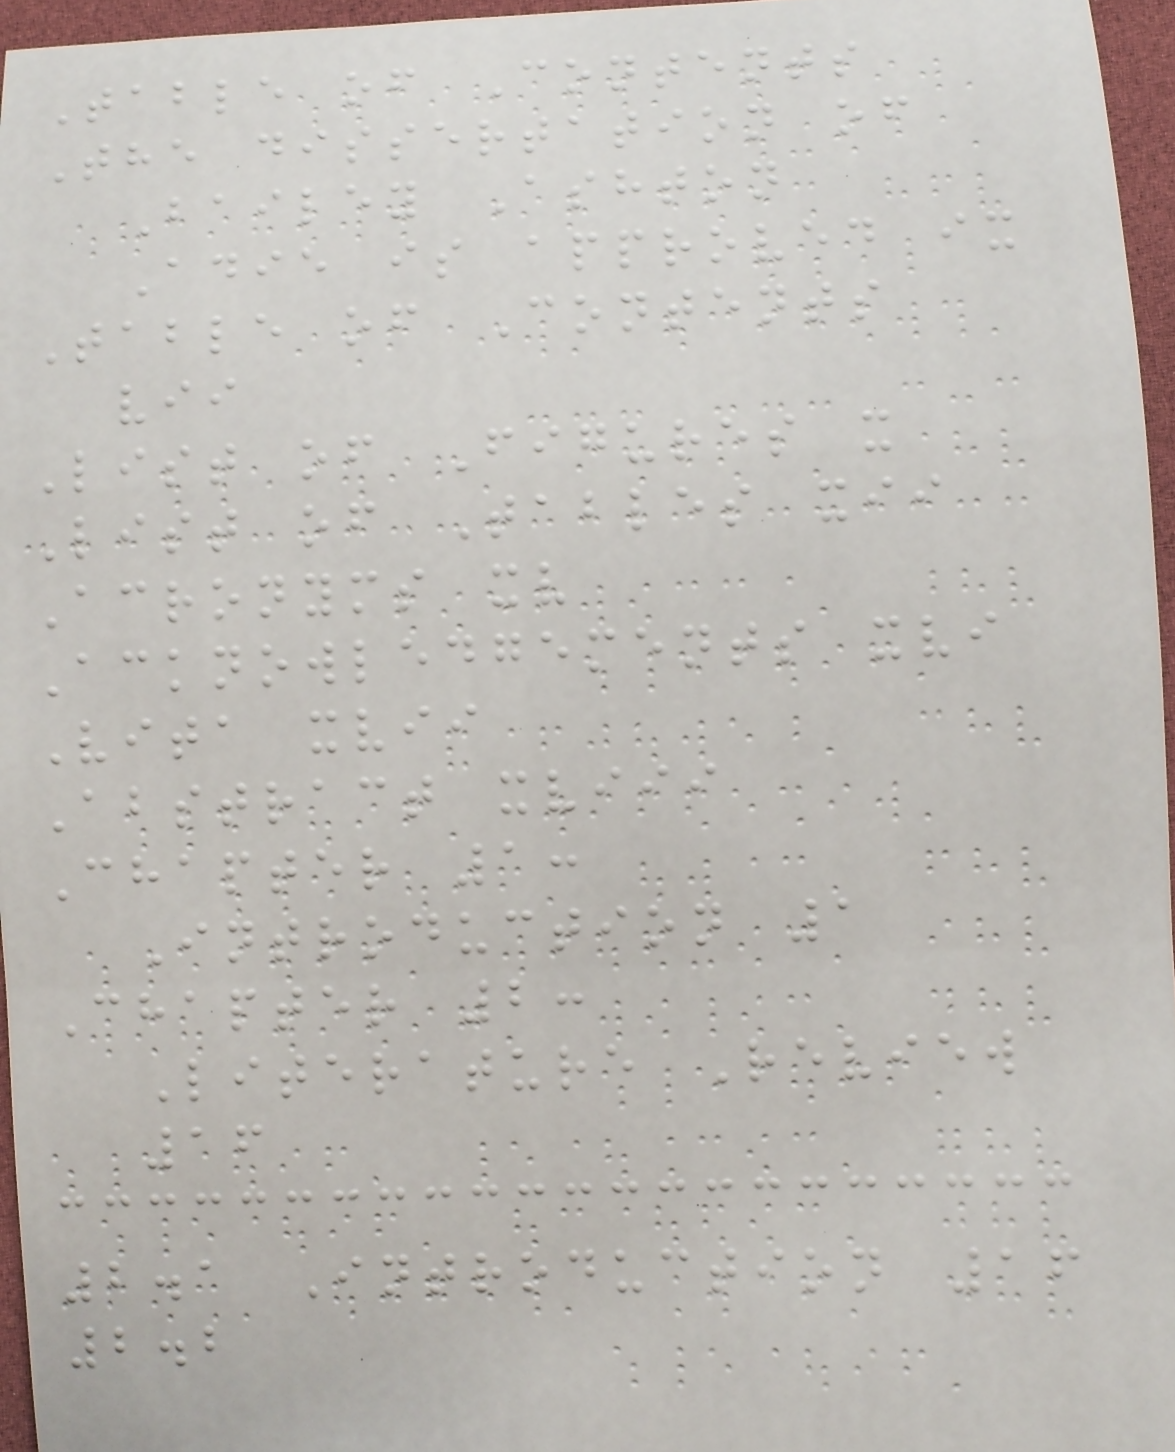Table of Contents
The dissertation of
Bailey Ashton
Adie is approved ix
Table of Contents
vii
List of Figures x
List of Tables xii
Acronyms xv
Acknowledgements xvi
Vita xvii
Abstract xviii
Chapter 1:
Introduction 1
Chapter 2:
Literature Review
16
2.1 Introduction 16
2.2
